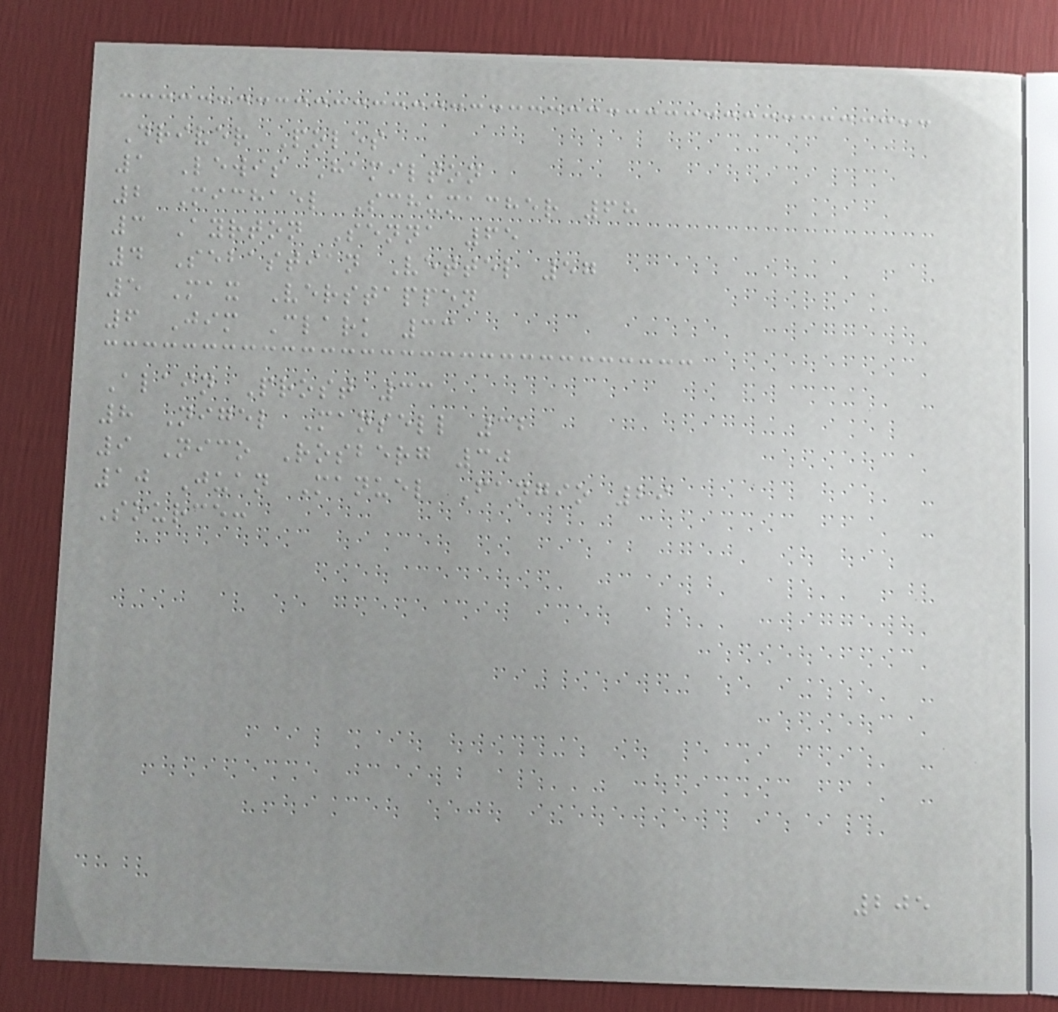Driver Poles
1 Lewis Hamilton
2 Michael Schumacher 68
3 Ayrton Senna 65
4 Sebastian Vettel 57
5 Max Verstappen
6 Jim Clark 33
Alain Prost 33
8 Nigel Mansell 32
9 Nico Rosberg 30
10 Juan Manuel Fangio 29
Source:
205
